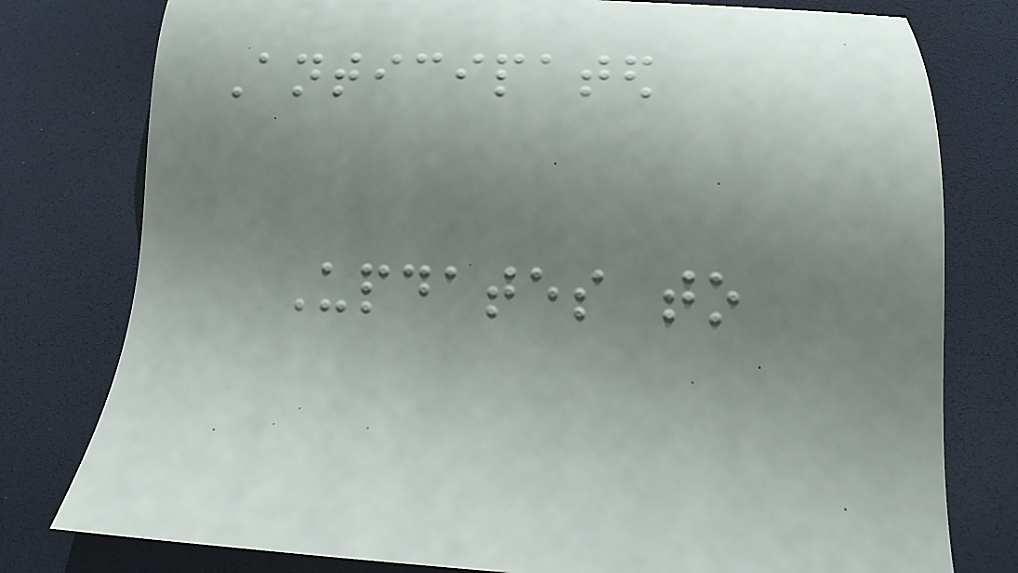Anticipated
Updates to
